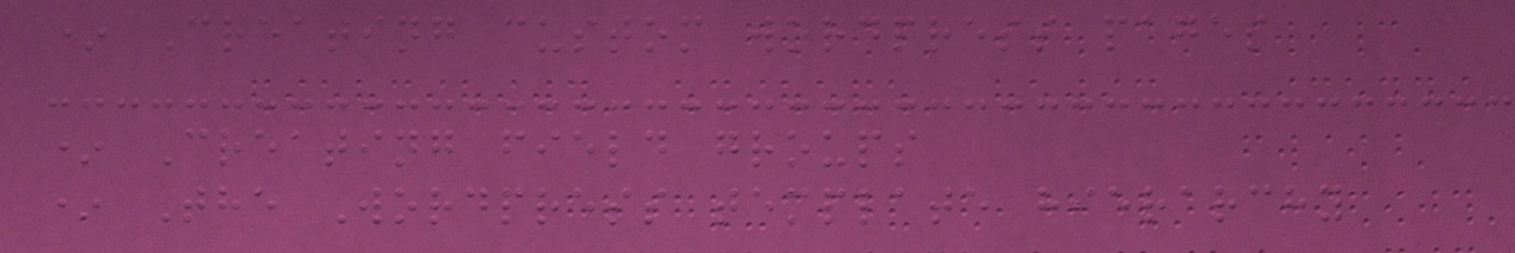* Creating custom wordpress pages
* Creating field groups
* The Wordpress template hierarchy
